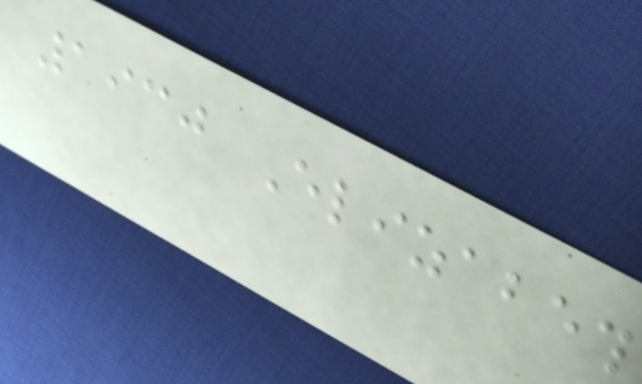1930 Elizabeth
